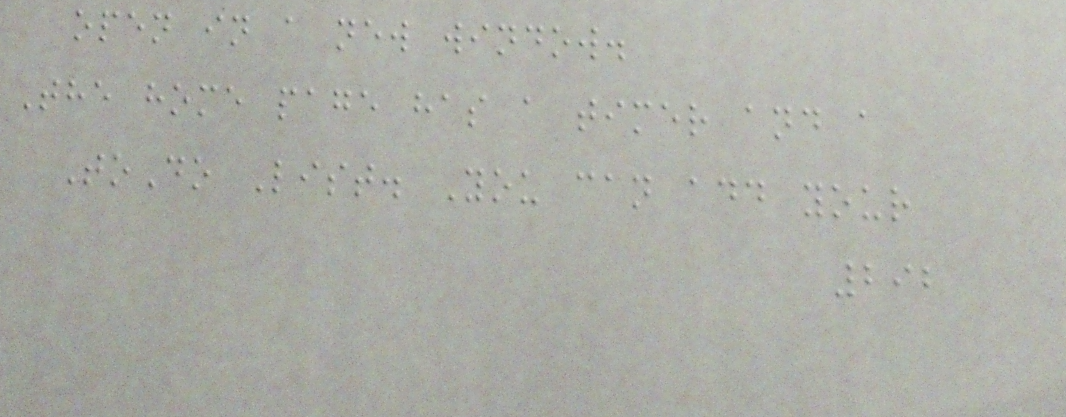open in a new window.
The home page has a timer and a
ToDo List. You can add your
292
